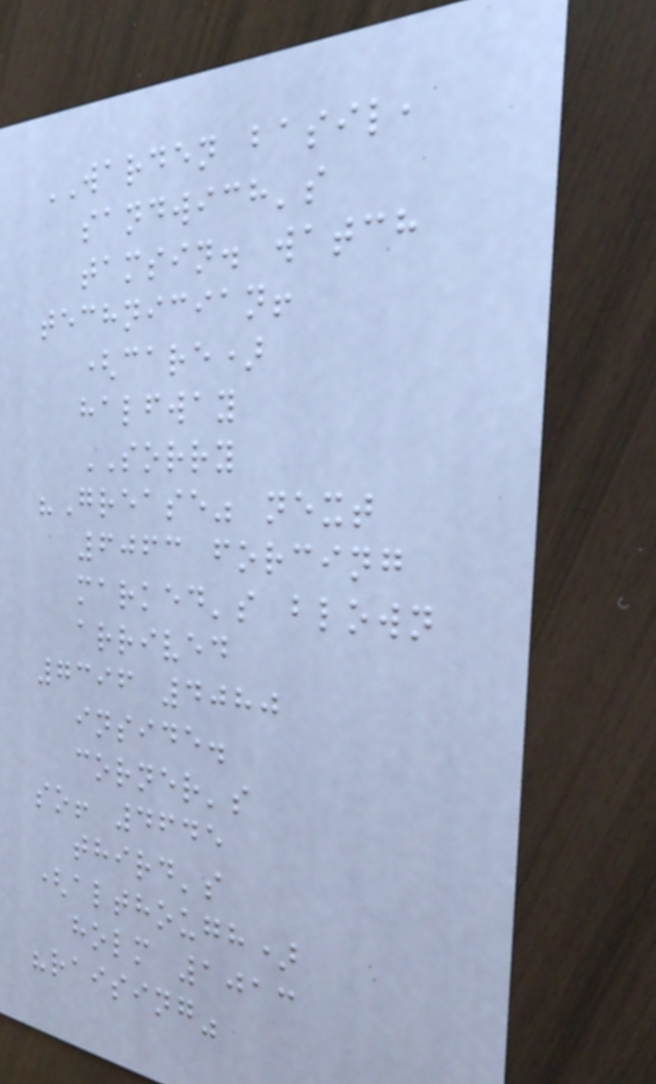WARDEN basil,
sandwich's
tamsin. watch
technician!
(care)
halfway
SORRY
"Grease" next
6063 forcing
marked's blown
arrived
7396 4080
inside.
corner's
so! 4645
third's
(although)
holm 1013
"raising"
